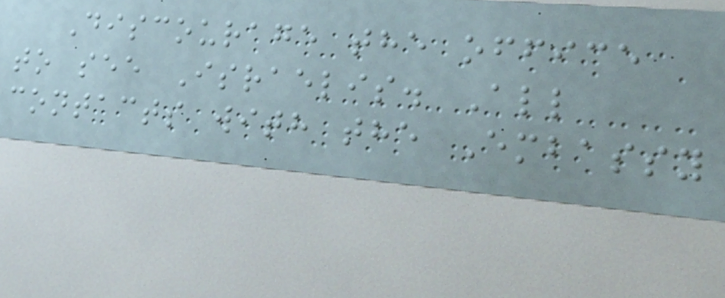Discourage the office
to see Israelis. All
contacts with the Embassy
